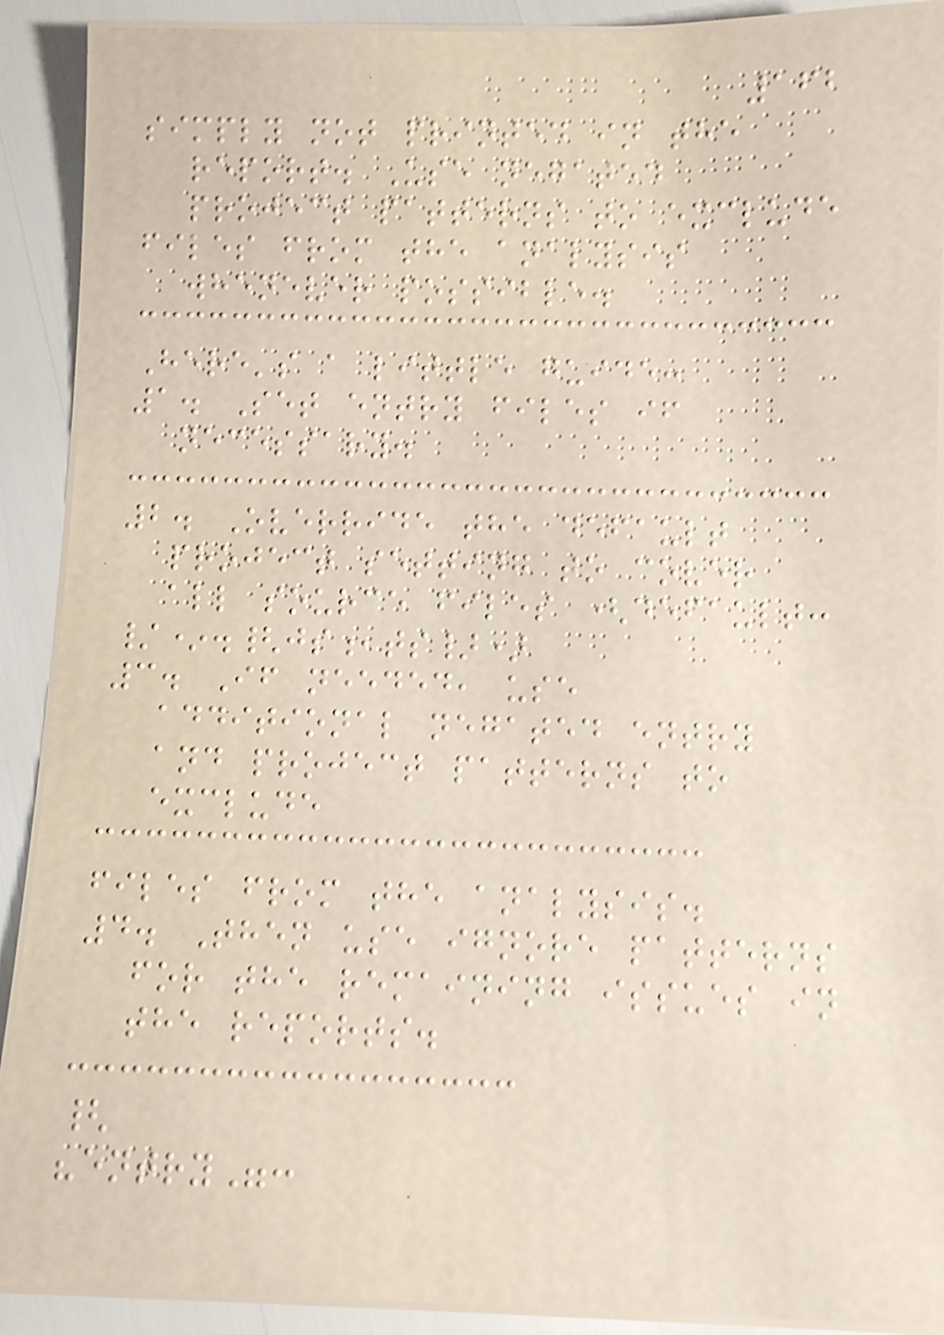162
simply not printed in the
report. Use negated
project patterns to exclude
files from the analysis
whenever possible.
Here's a little guide:
1. Set entry files if
necessary.
2. Override the default
project setting to cover
all source files (default:
/*.{js,ts})
3. If needed, use
additional negated entry
and project patterns to
exclude
files from the analysis.
4. Then use ignore patterns
for the remaining issues in
the reports.
{
"entry":
